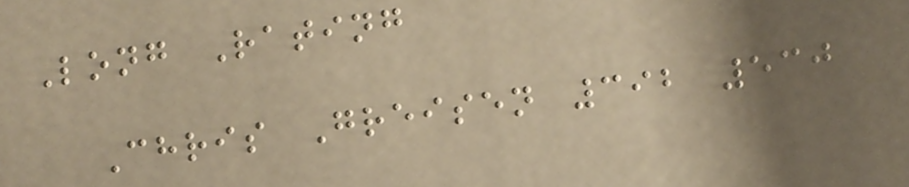Long Rating
Chris Greisen 392 530
